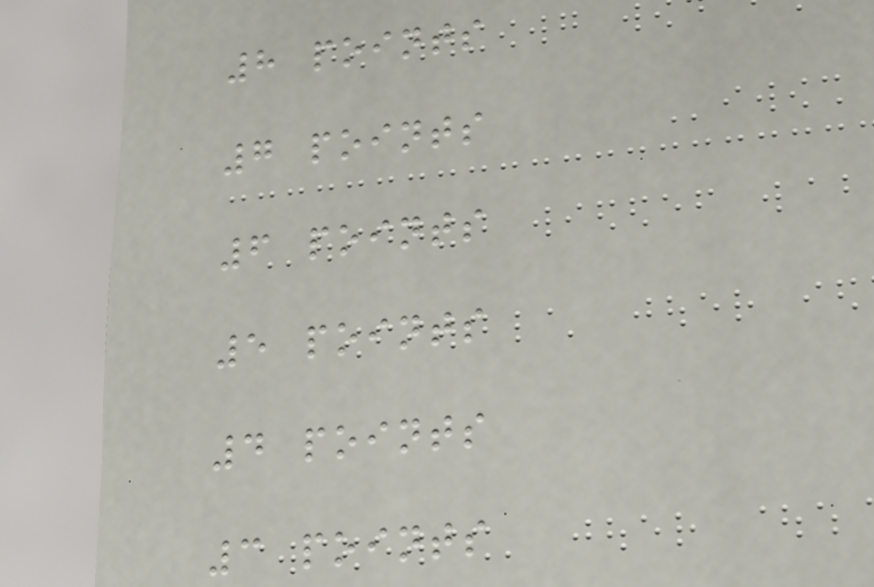8 points
7 points
6 points
5 points
4 points
3 points
